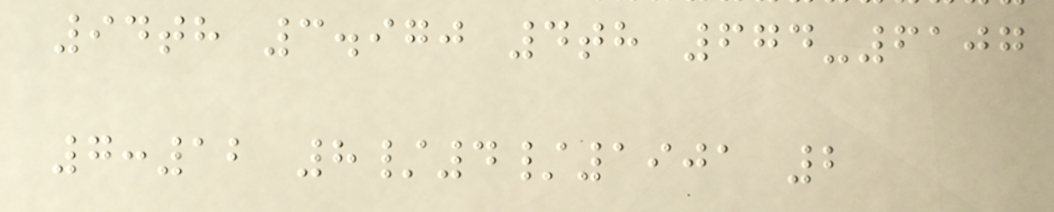94th 3.970 4th 674-6107
7:12 8/4/1901 2
